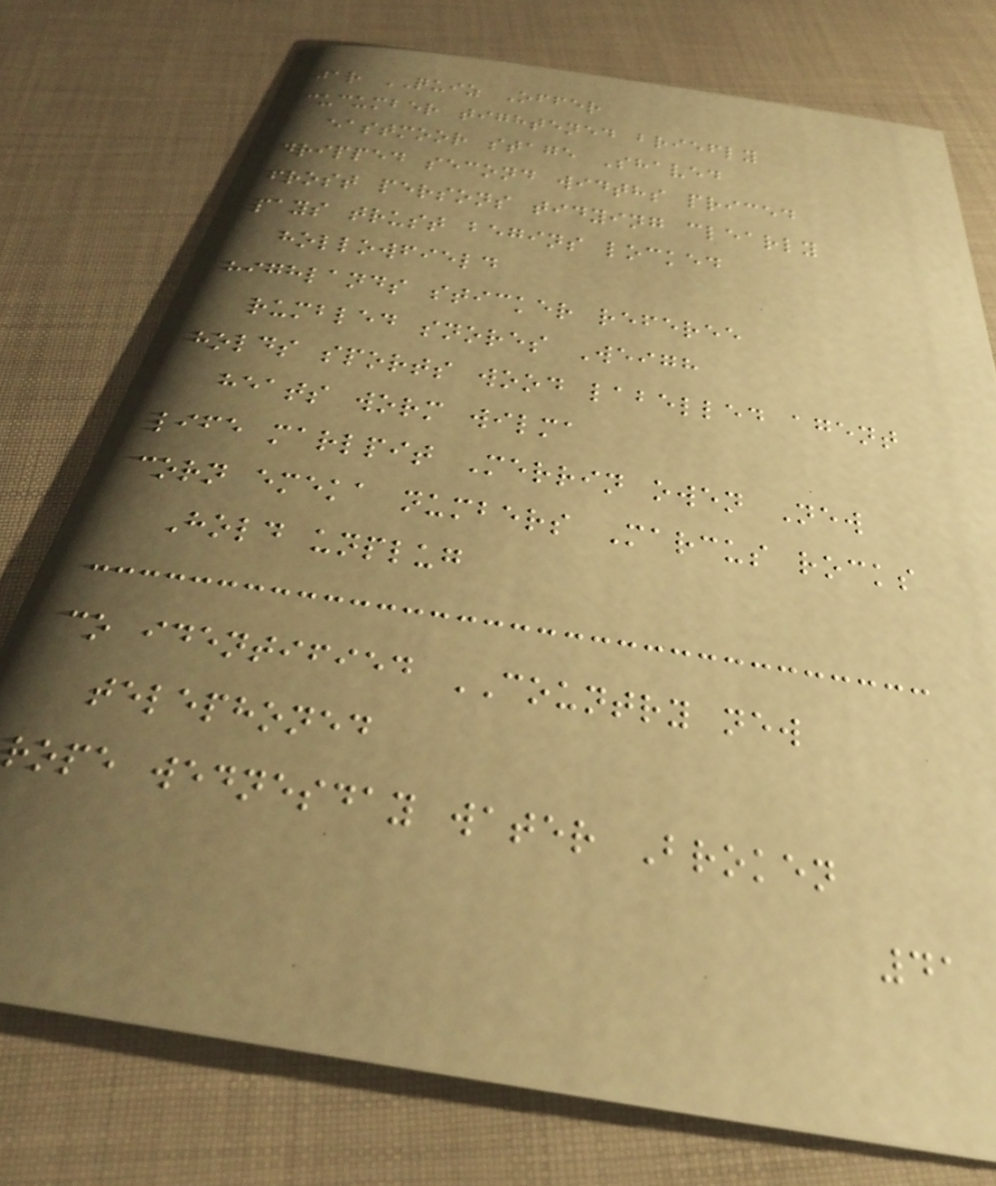jar QUIZ Offer
cucumber tightened briefly
eastmoor stage Shaved
dripped second widths priced
frost persons tidying clearly
pays trust begins locked
hollowfield
highlands sticker referee
rumbled snores Weigh
holds sports wood labelled agent
heats worm wilma
life marlpit Merrin owen New
corn emeka numbers Marcus rocks
Hold unplug
co identified COUNTRY new
telephoned
rope wednesday water Broken
41
